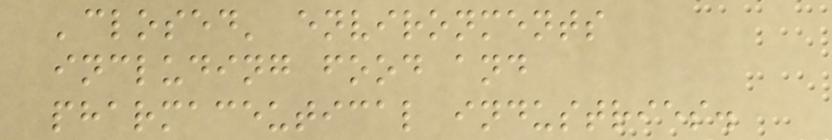'closed' environments
including food and
pharmaceutical industries.
